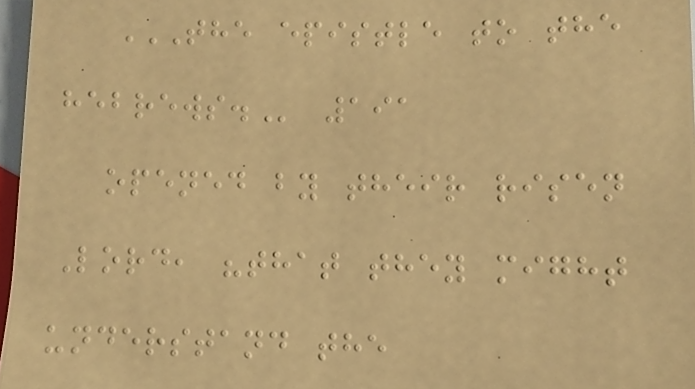THE EPISTLE TO THE
HEBREWS. 191
opened by their risen
Lord, "that they might
understand the
